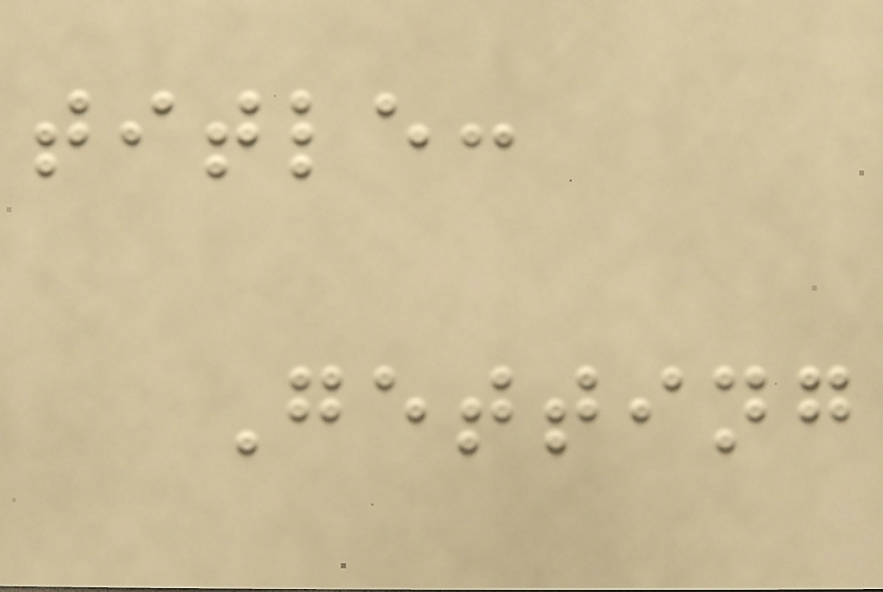title:
Getting
